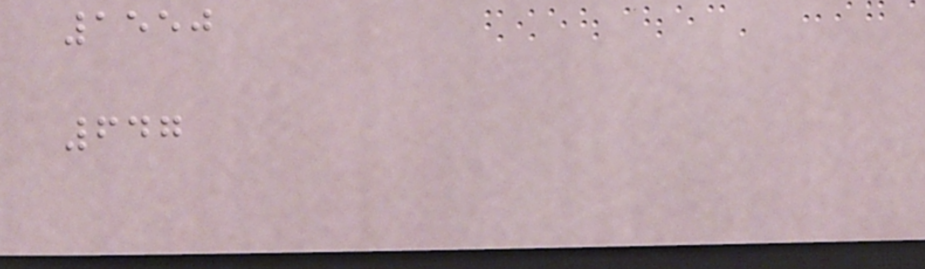1550
647
